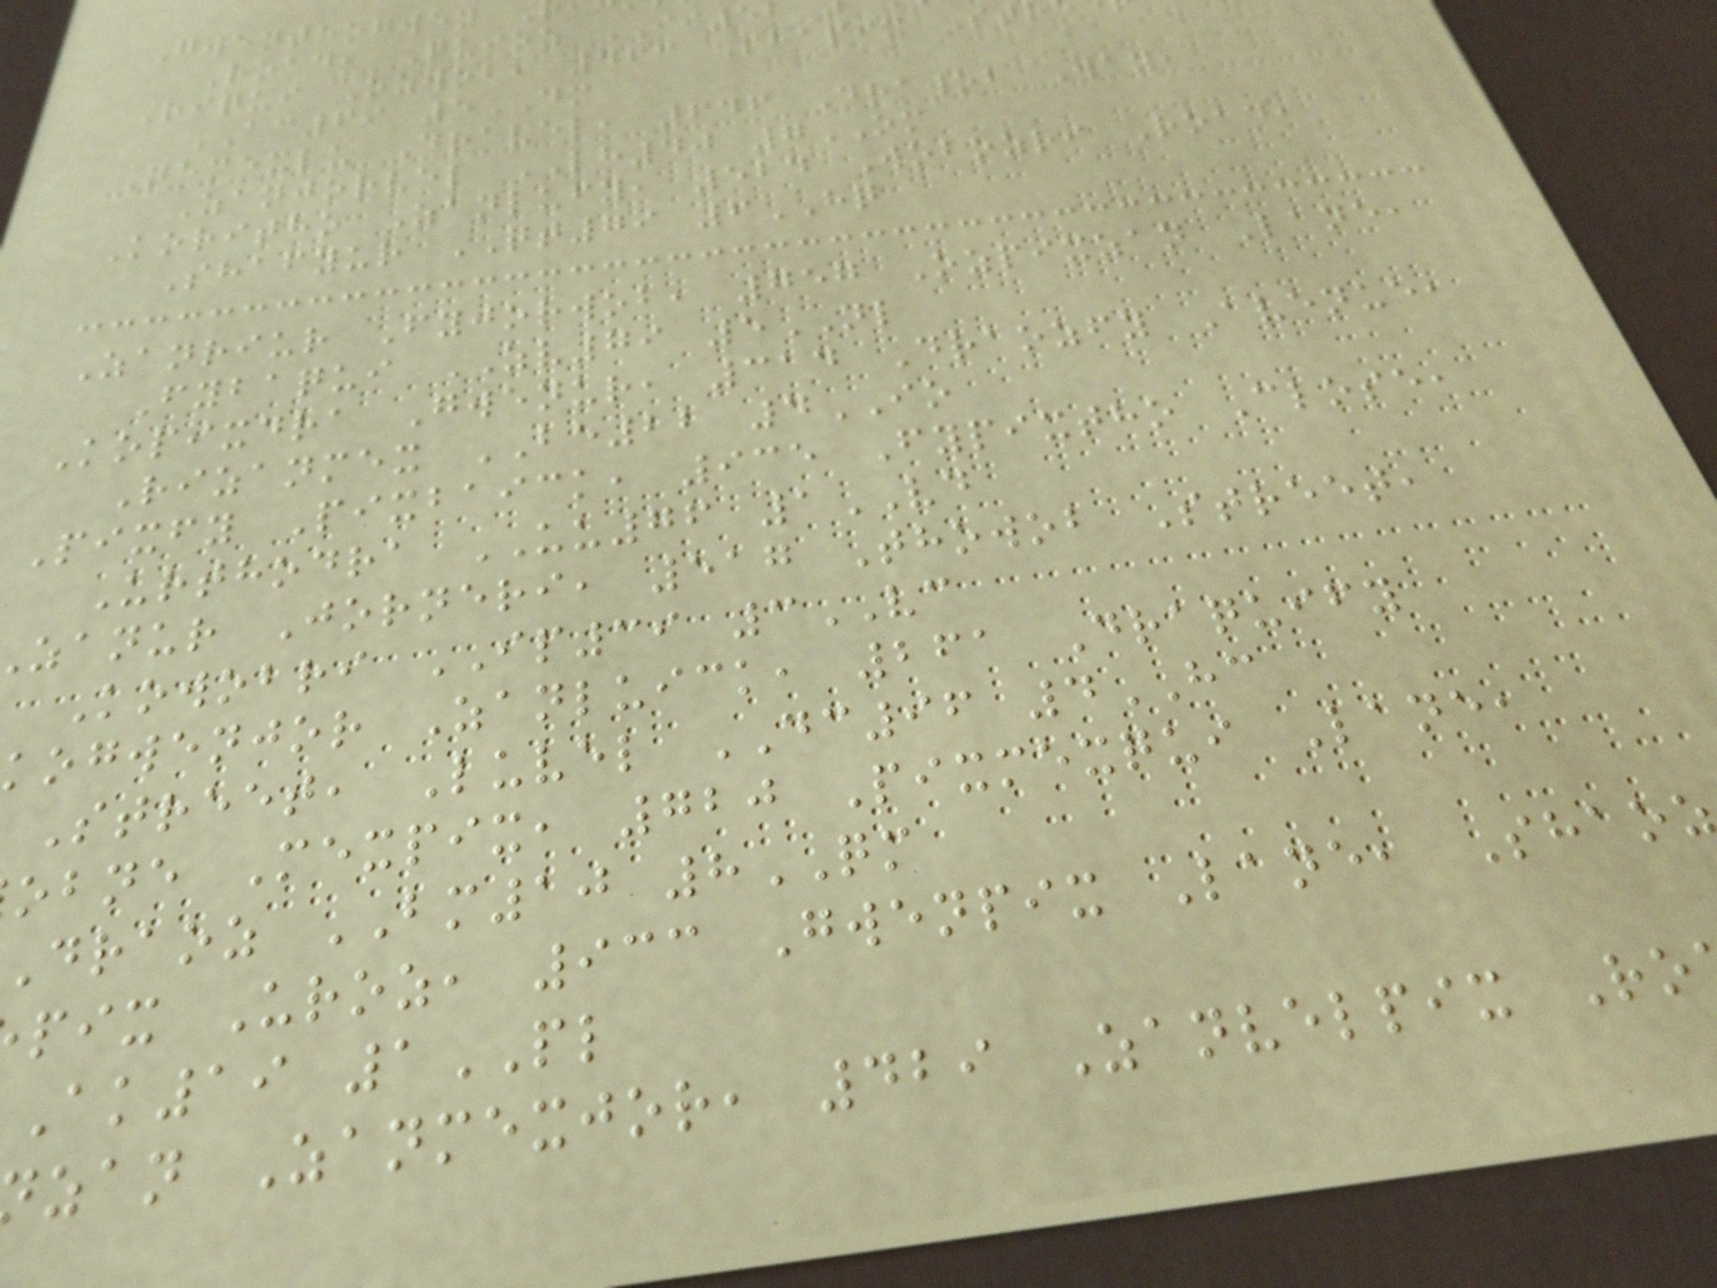Gwenthogwen
Road, Quioz II5
Riqui Ozwob, 463 Shapix St
AC69 5DM
Nemexlu Dravel, 646 Drawob Way,
Zanjorvel LH40 7OM
Koritho Zanlufy, 524 Wobozri Road,
Shafyur QT79 6HQ
Zanriur Fyjorwob, 757 Ozpixzan Lane,
Fybaqui ZV79 5NL
Kopixdra Gwenur, 314 Draozfy Avenue,
Rizanmex BE22 4IO
Pixfy Pixbaick, 935 Fypixtho Close,
Urthodra UU76 1VD
zanur Jorneri, 517 Thowob Street,
Kowobri IP39 3VC
kogwenjor Zanluick, 261 Draquify
Street, Luvel DC96 4HC
obne Mexpix, 720 Pixmexqui Lane,
draoz BM10 8QM
pix Uroz, 933 Gwenpix Lane, Shaoz
ak19 1PL
zan Zanmexjor, 429 Zanvelpix Ro
